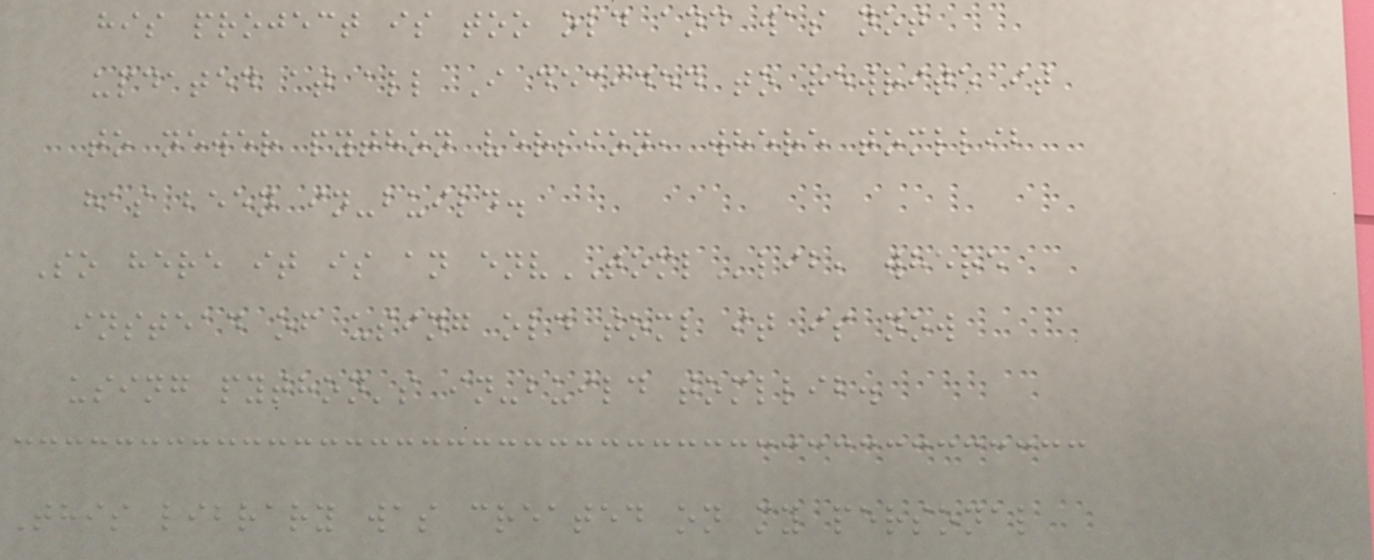his project is too old and was not
updated at all I decided to rewrite it
to newer python version, where tomllib
has been in-build.
So here it is an envTOMLlib, where
instead of using old toml it is now
using python's in-build tomllib.
This library was created on my personal
